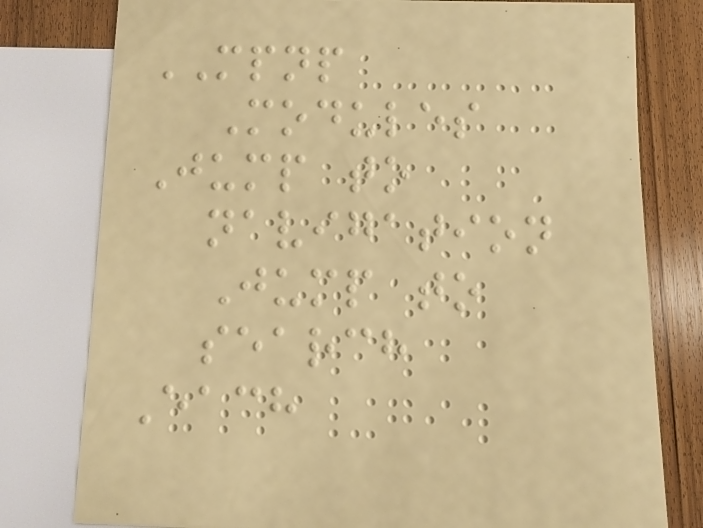MPNP
Modules
Jump to
navigation
Jump to
search
Each
